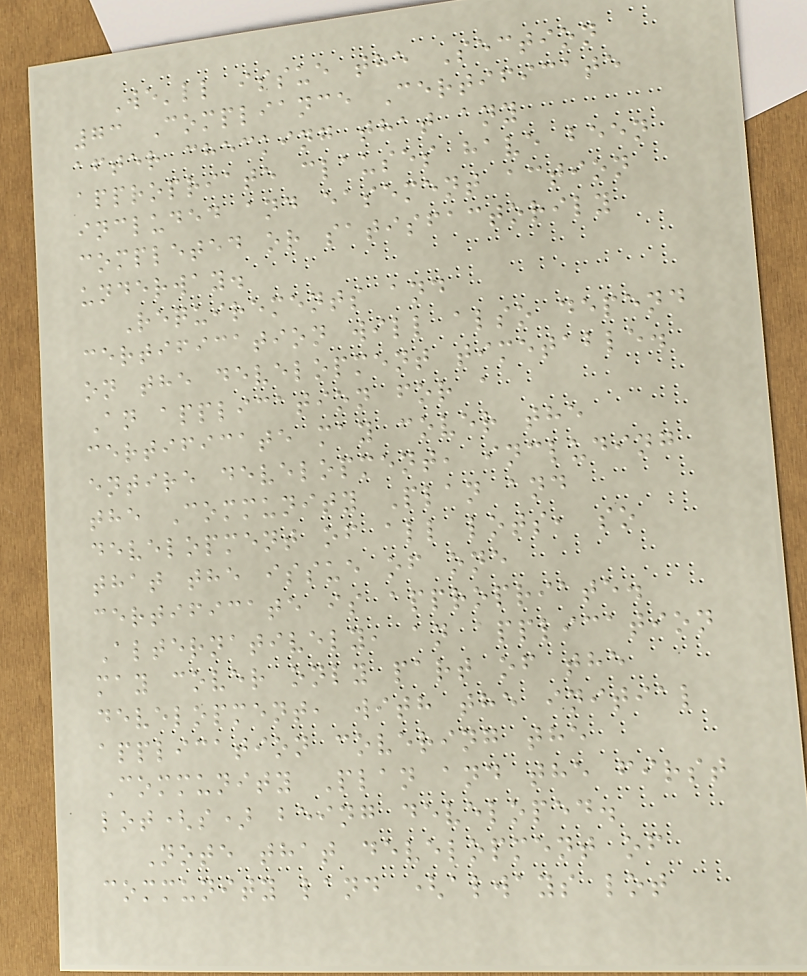We'll issue the Section
73 Compliance Certificate
after checking that any
appropriate clauses have been
included and easement action
completed or satisfactorily
underway.
Requirements and
certification will also depend
on the development timetable.
An application for a
certificate may cover the
entire development, including
the Community Plan and
development of all lots, so
that the issue of one
certificate is appropriate.
Alternatively, an application
may cover only part of the
development, with the initial
application covering the
Community Plan and the first
lot(s) being developed.
Note that development of
community land (always lot
